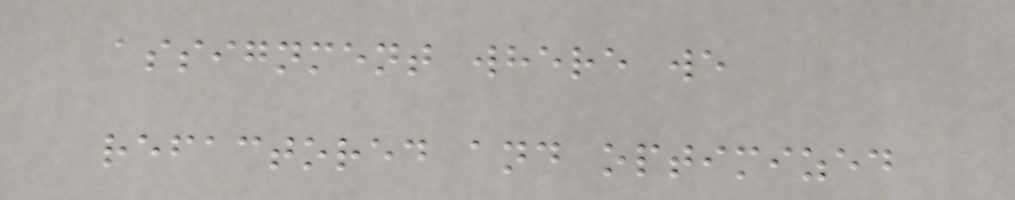assignment where we
refactored and optimized
